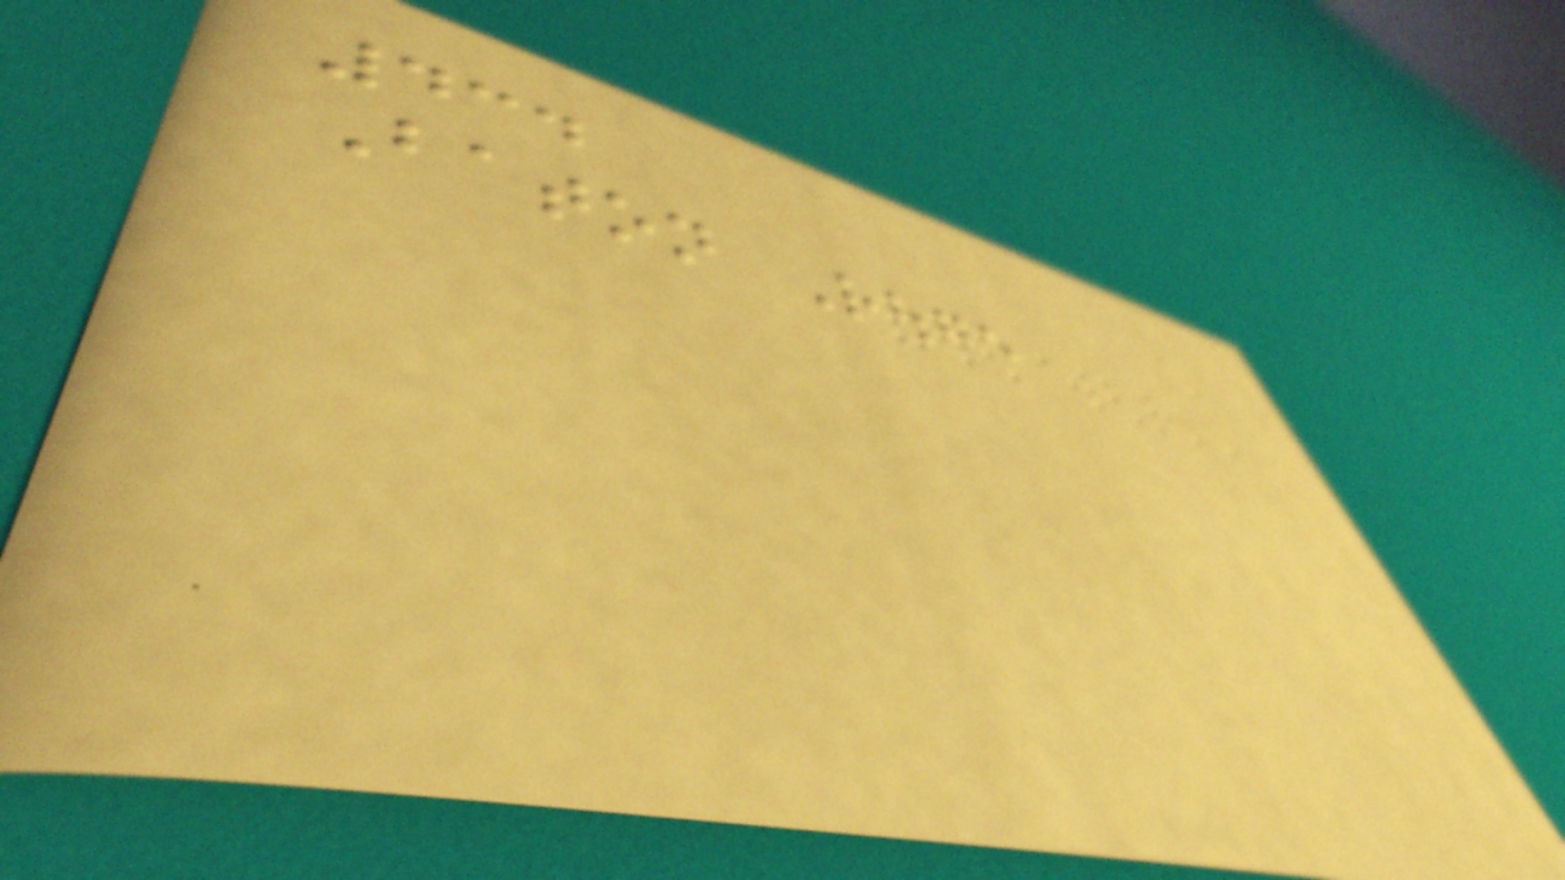434
Baton Rouge
